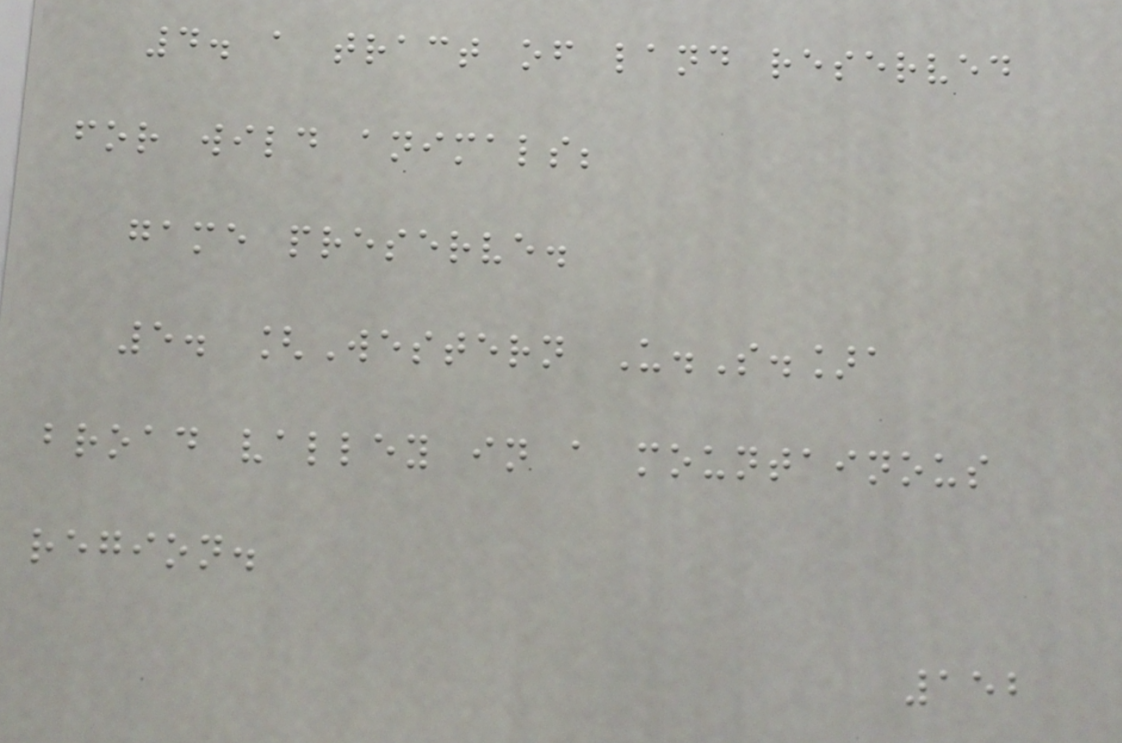4. a tract of land reserved
for wild animals;
game preserve.
5. [Western U.S.]a
broad valley in a mountainous
region.
152
